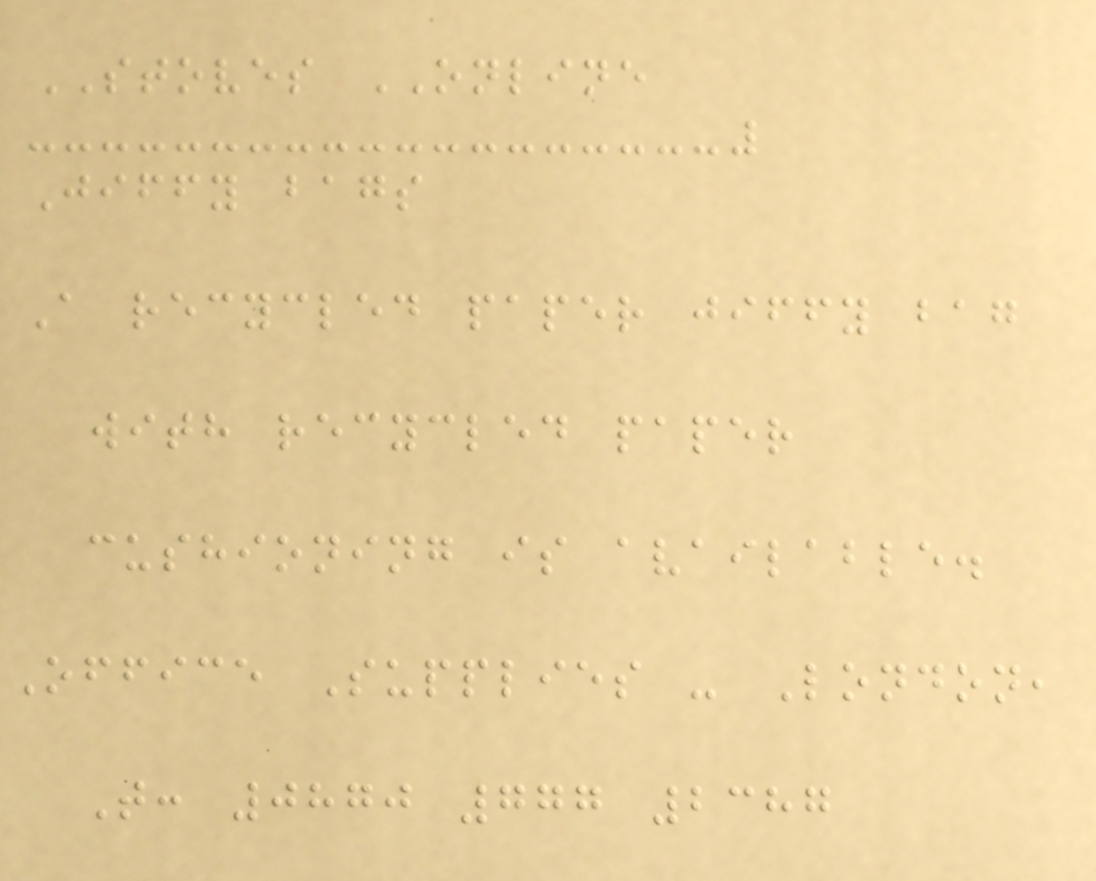STOVES ONLINE
Jiffy bags
A recycled paper jiffy bag
with recycled paper
cushioning is available.
Office Supplies - London,
T: 0870 777 2387
